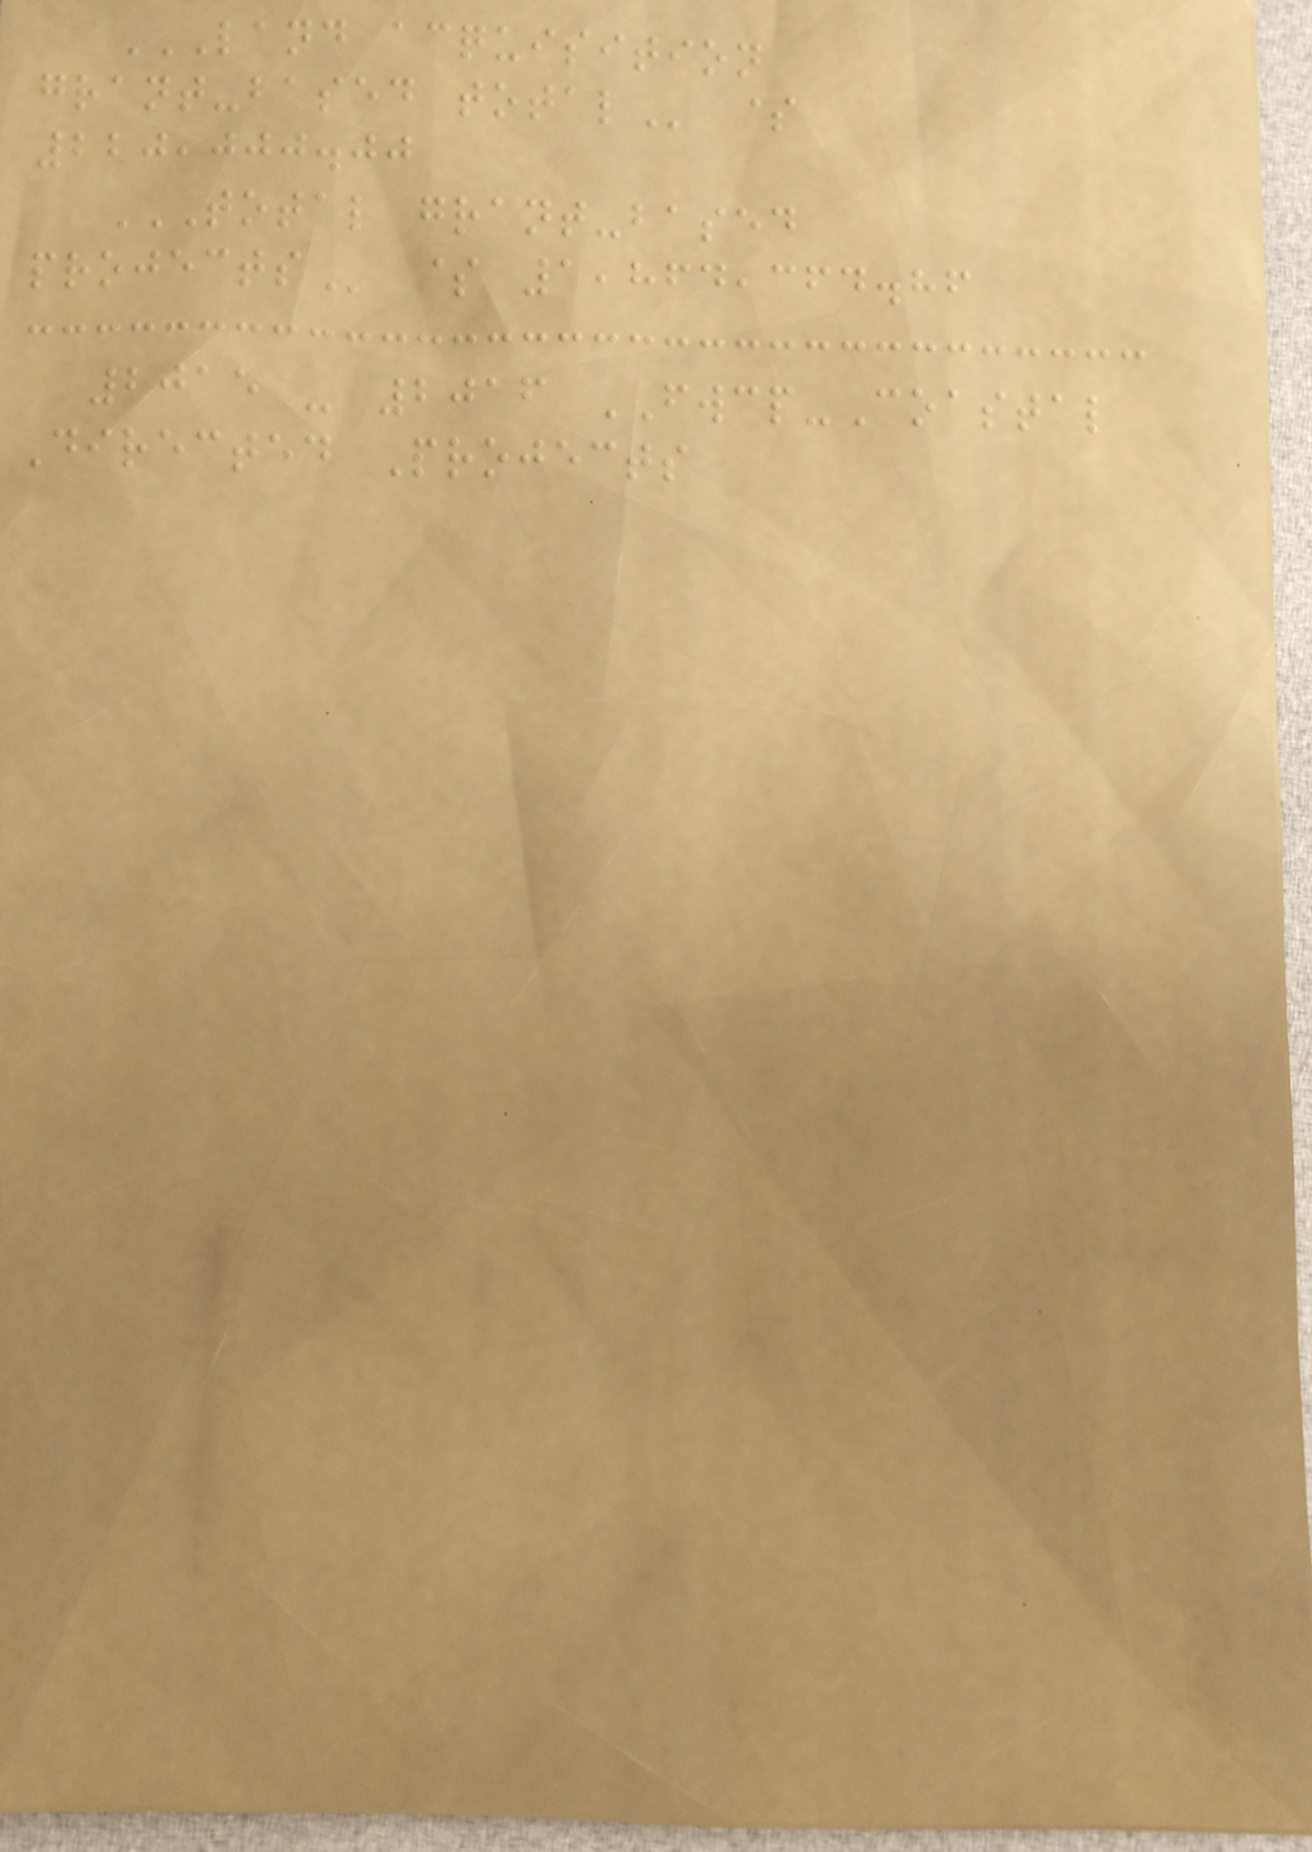LAND ACQUISITION
GRANT-BASED TOTAL $
220,000.00
TOTAL GRANT-BASED
PROJECTS $ 1,864,364.86
2015 - 2016 FWCP-Coastal
Directed Projects
